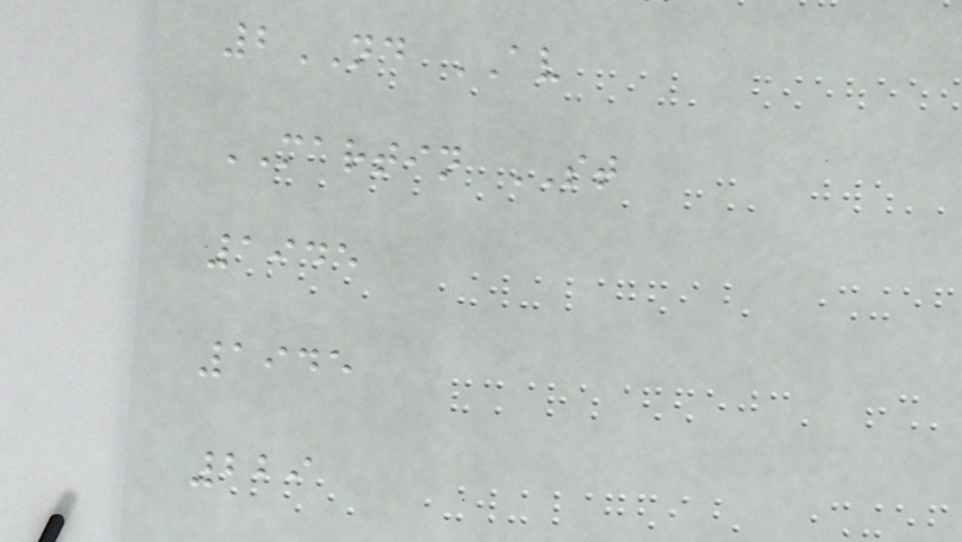2ND AV
MARTIN ST
1945
1945
229
